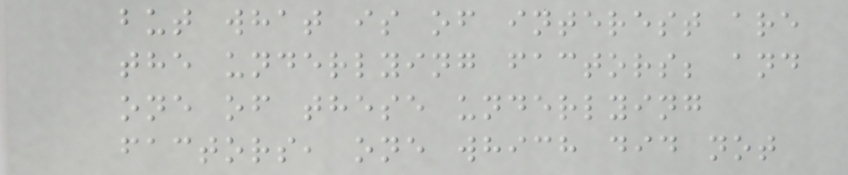but what is of interest are
the underlying factors; and
one of these underlying
factors, one which did not
